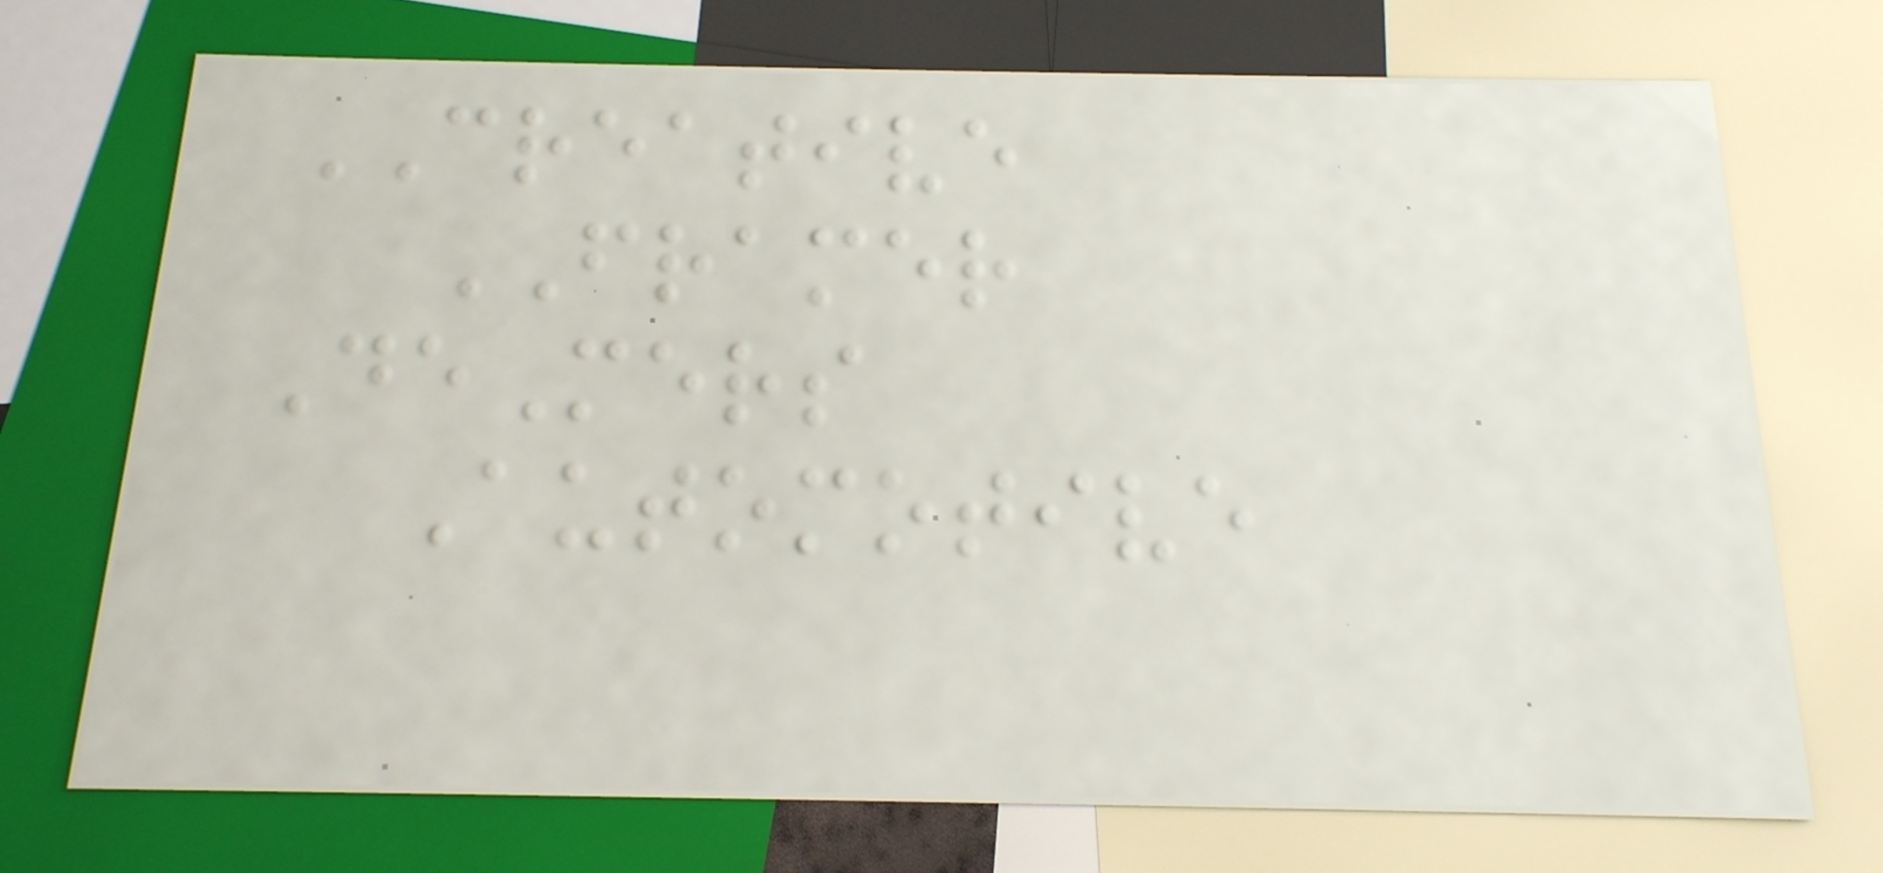CREATIVE
FRAMER
DeMers
Automotive
